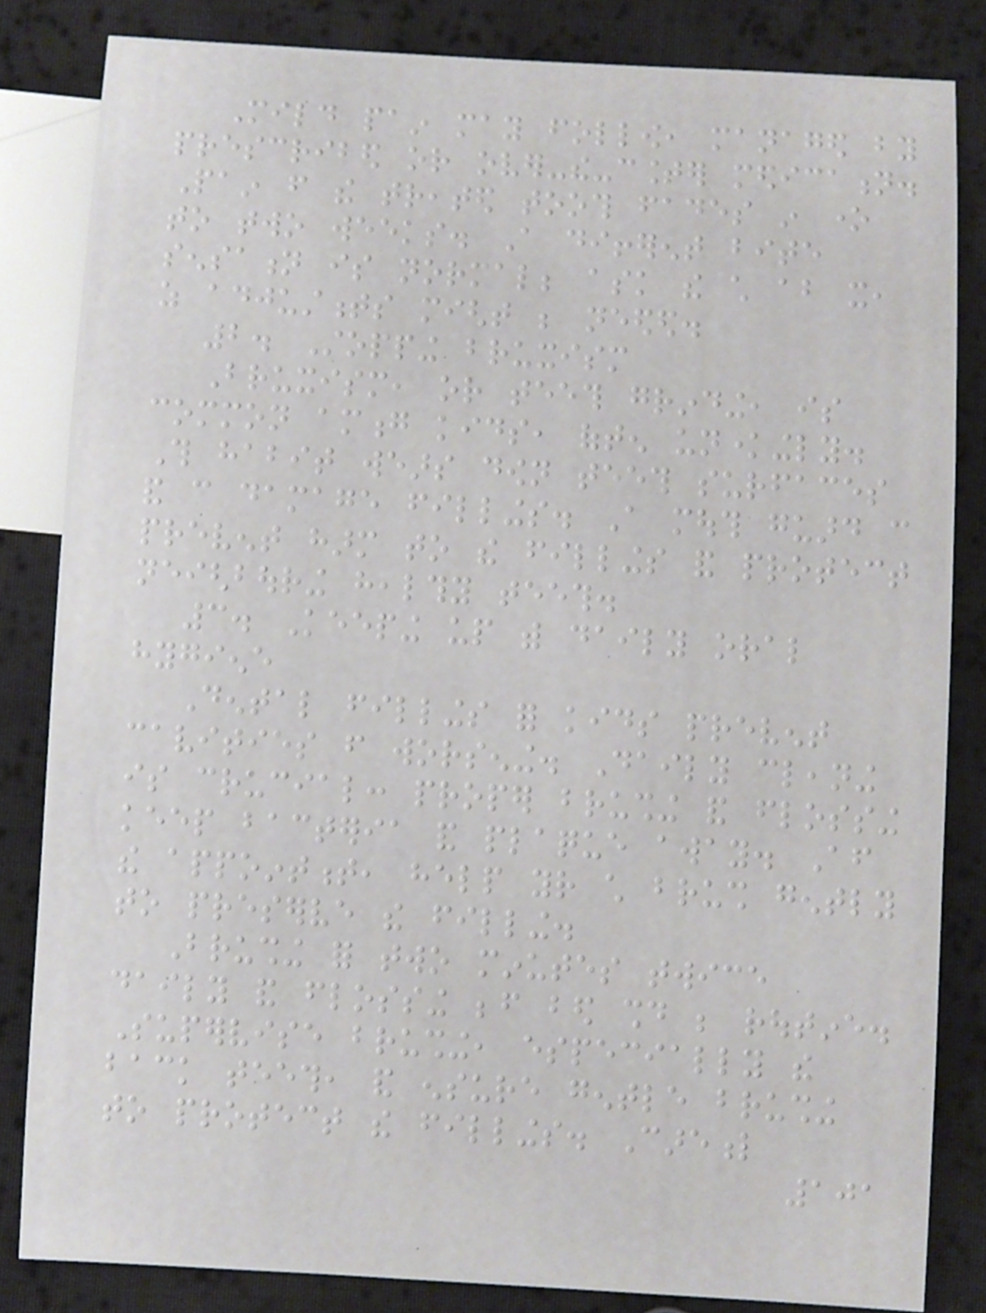Mild pain may follow, managed by
prescribed or over-the-counter medication.
Pain from the treated tooth fades in one
to two weeks. A different bite
sensation is normal; ask the child about it,
as adjustments might be needed.
2. Stopping bruxism
Bruxism, or teeth grinding, is
common among kids, often unknowingly.
This habit wears down teeth surfaces
and can damage fillings. A mouth guard can
prevent harm to the fillings and protect
neighbouring healthy teeth.
3. Keeping up with daily oral
hygiene
Dental fillings for kids prevent
cavities from worsening. Daily cleaning
is crucial: proper brushing and flossing
keep bacteria and plaque away. After
the appointment, help your child brush gently
to preserve the filling.
Brushing for two minutes twice
daily and flossing before bed should be routine.
Supervise brushing, especially the
back teeth, and ensure gentle brushing
to protect the fillings. Careful
101
